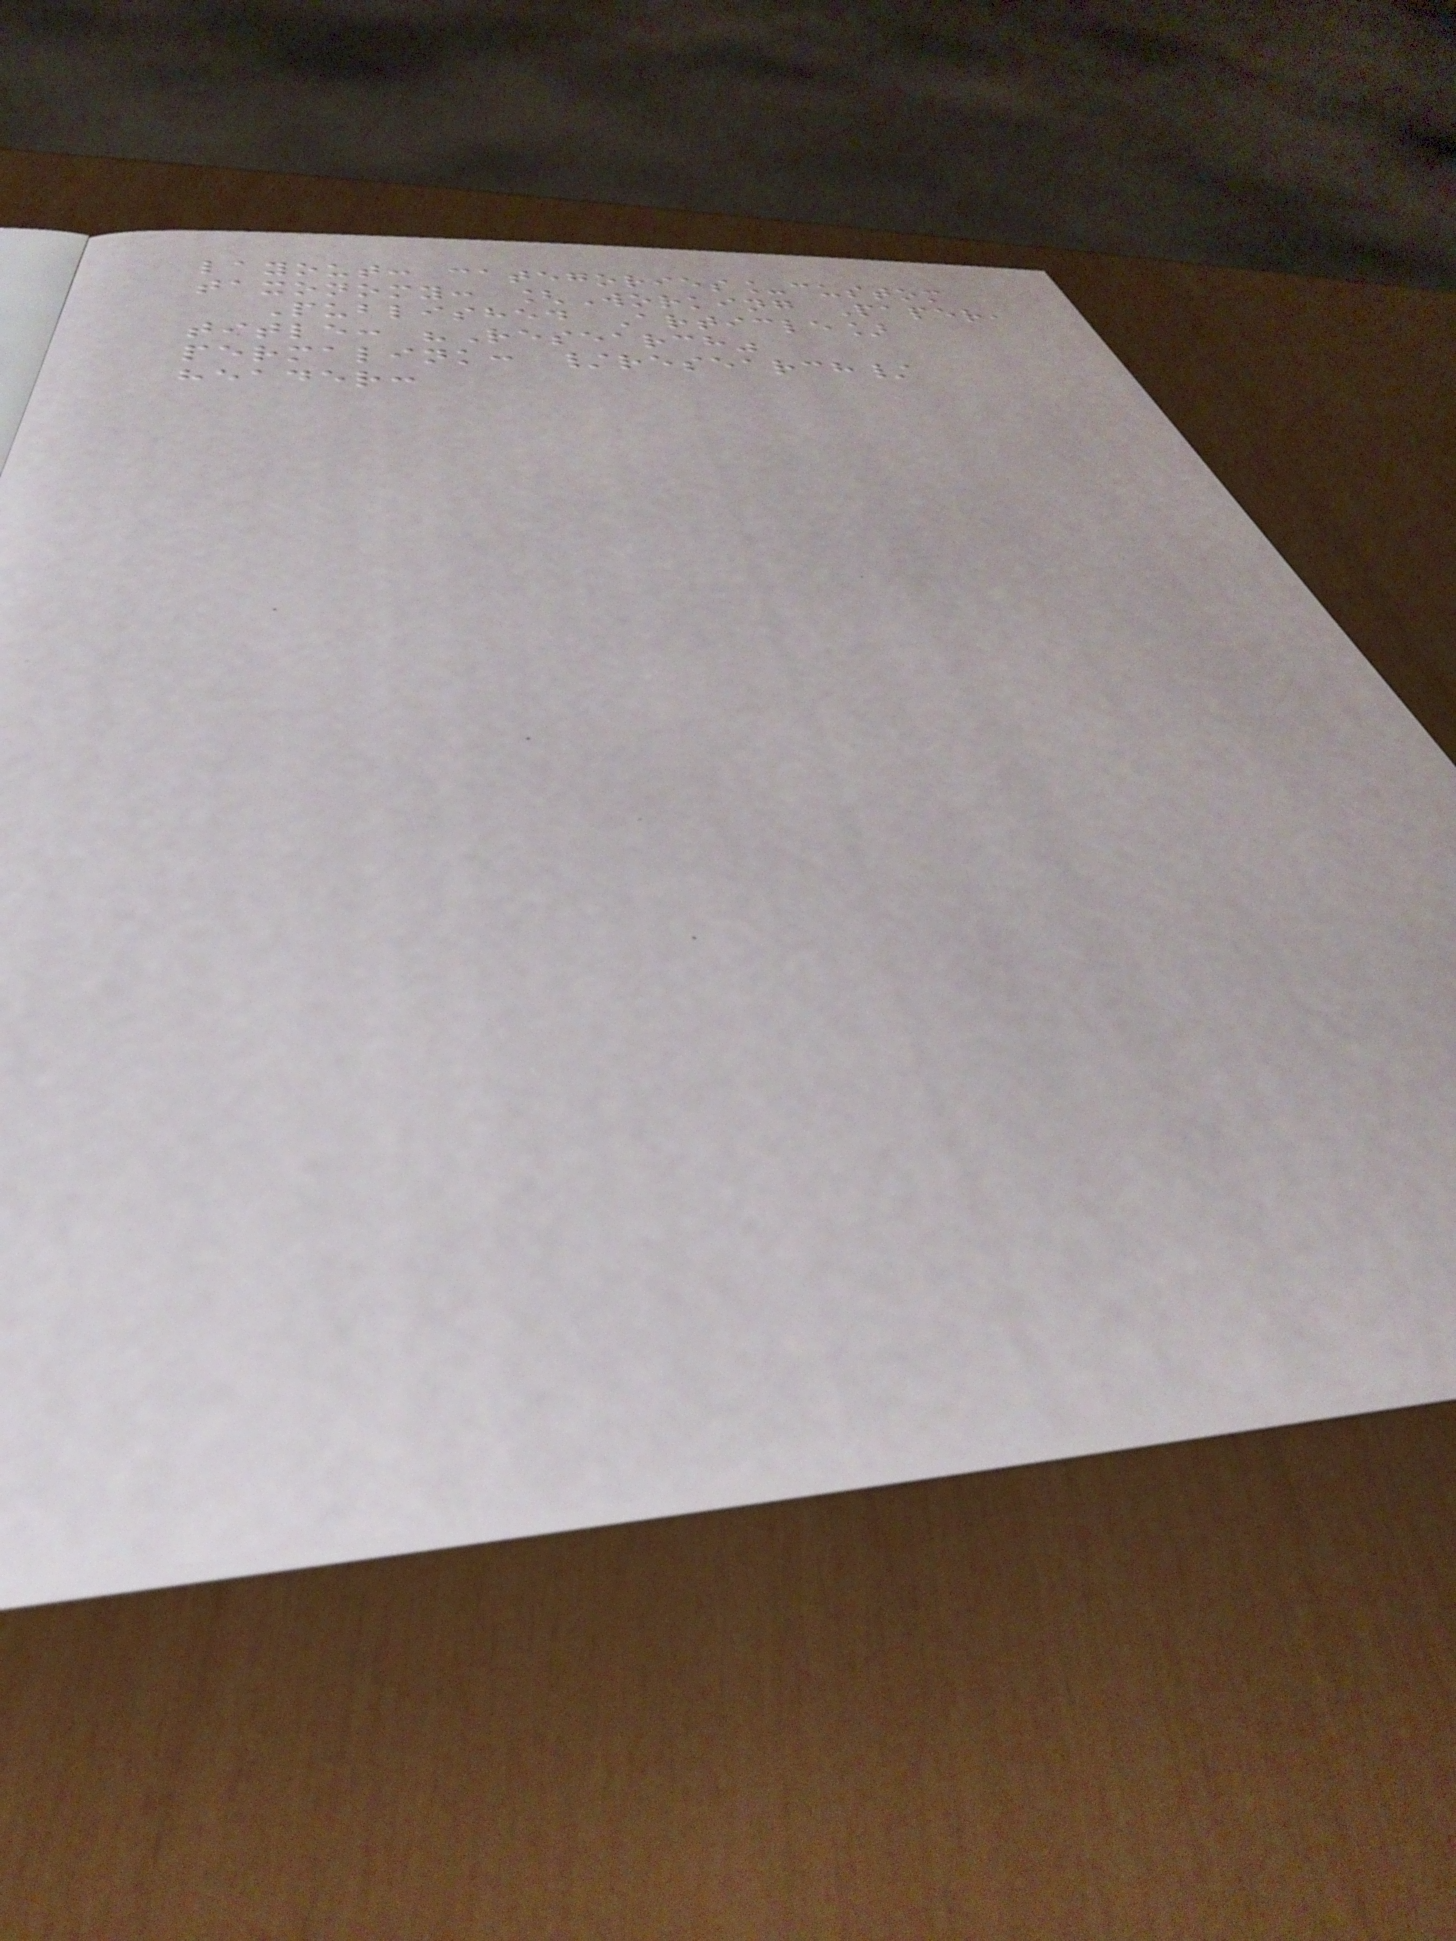layout: categories_custom
taxonomy: [Working Paper,
Published Article]
title: "Research"
permalink: /research/
header:
